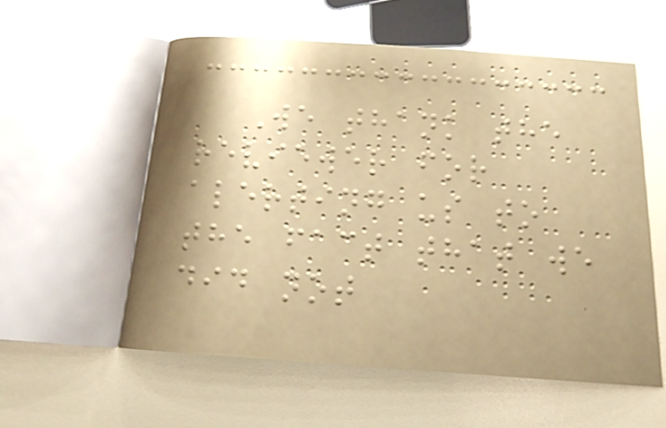We thank the
reviewer for
alerting us to
the fact that we
did not
